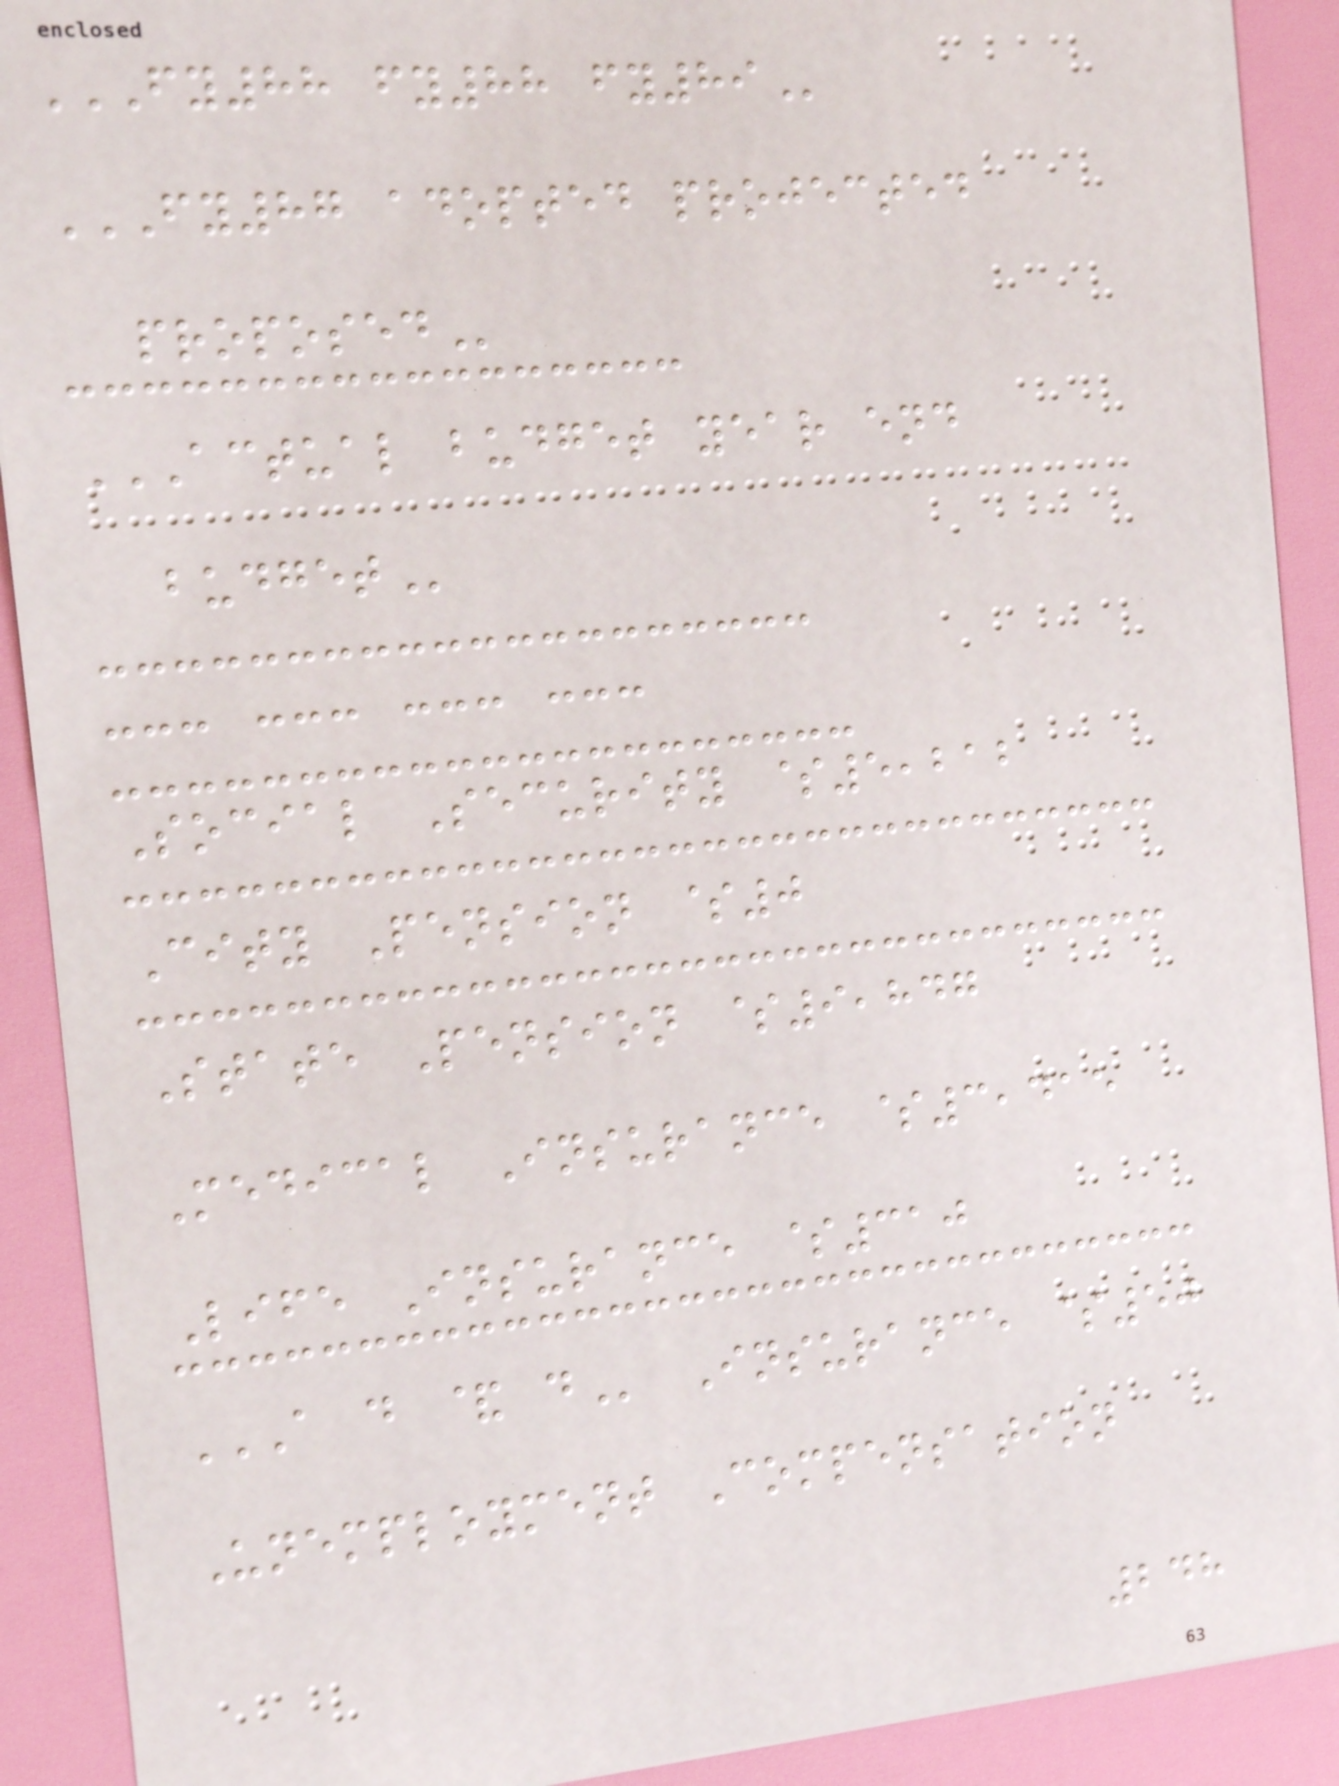FY88 FY88 FY89
FY87 ADOPTED PROJECTED
PROPOSED
ACTUAL BUDGET YEAR END
BUDGET
--- --- --- ---
Social Security $5,212
City Pension $0
State Pension $9,847
Medical Insurance $3,415
Life Insurance $310
A D & D Insurance $50
Unemployment Compensation
248
